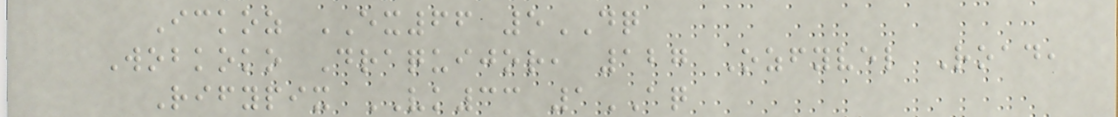Ickoz EX66 5DQ
Wobkoko Draquijor, 127 Ozfyvel Road,
Rifypix VK33 1AQ
